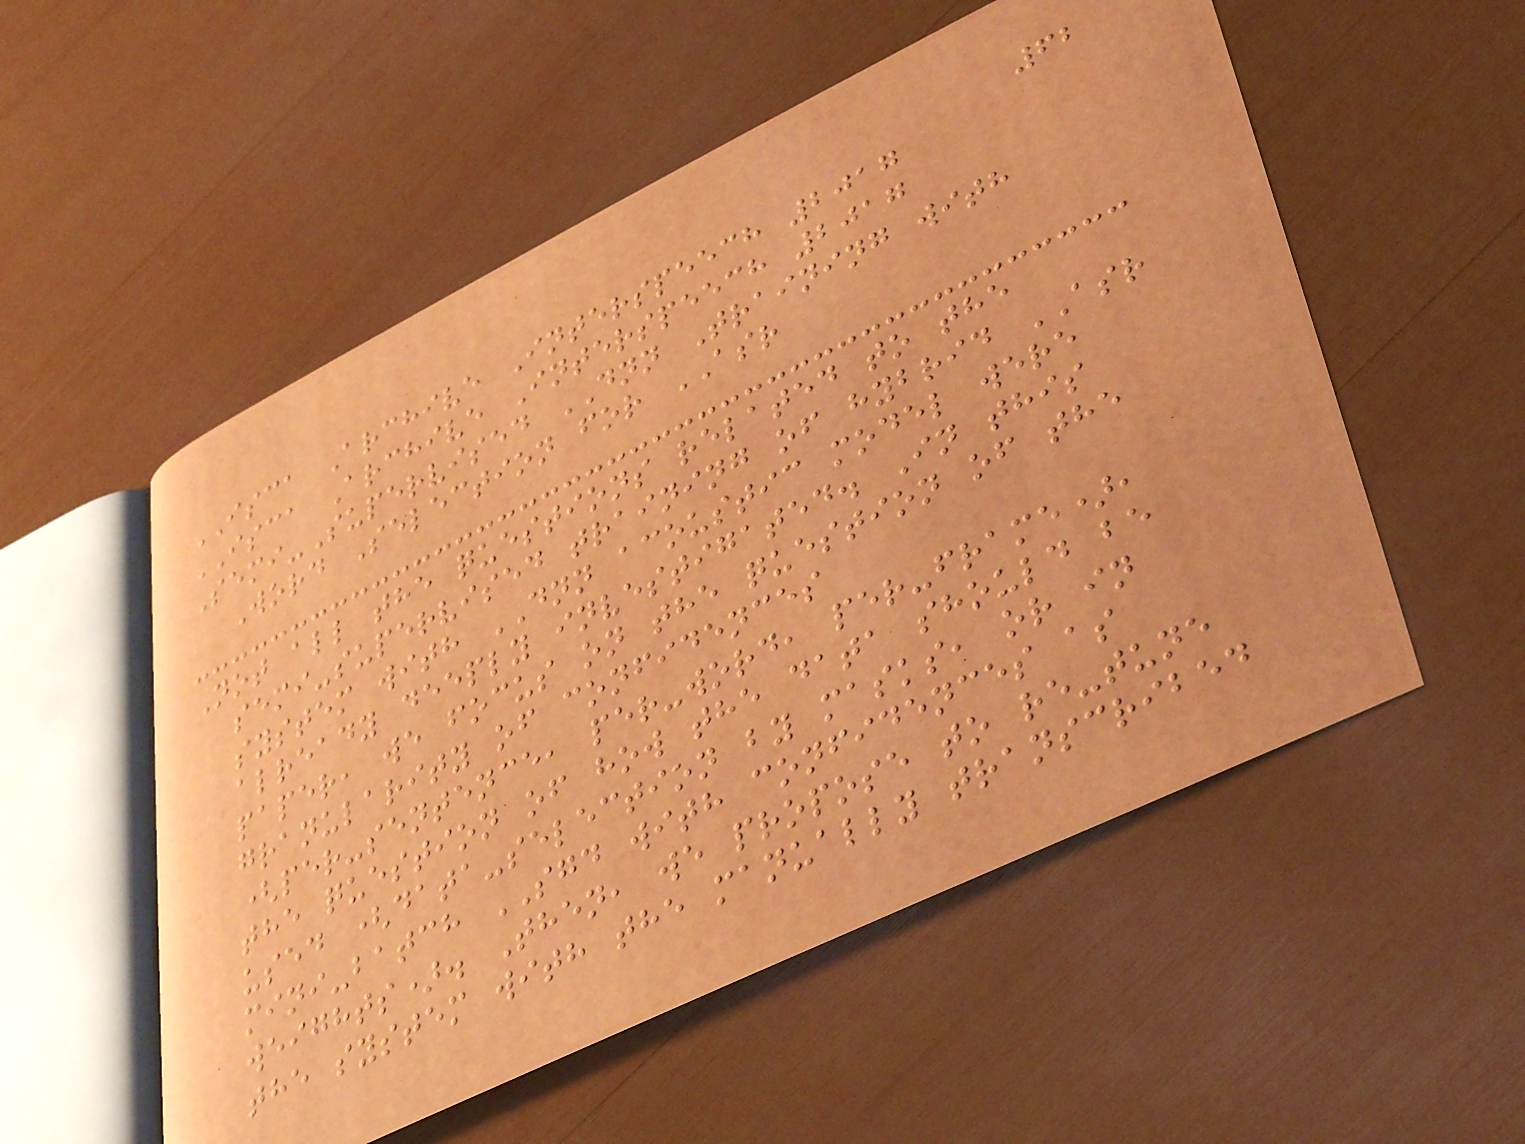62
ISCA Archive Interspeech 2017
ISCA Archive Interspeech 2017
Semi-Supervised DNN Training with
Word Selection for ASR
Not all the questions related to the
semi-supervised training of hybrid ASR
system with DNN acoustic model were
already deeply investigated. In this
paper, we focus on the question of the
granularity of confidences
(per-sentence, per-word, per-frame),
the question of how the data should be
used (data-selection by masks, or in
mini-batch SGD with confidences as
weights). Then, we propose to re-tune
the system with the manually transcribed
